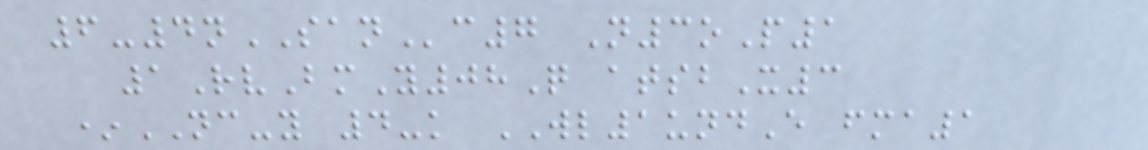6-4nSANc7 N3oP1
1RvBmY08Q atsbX3
*NC-y 4-k WL1undE fma1
